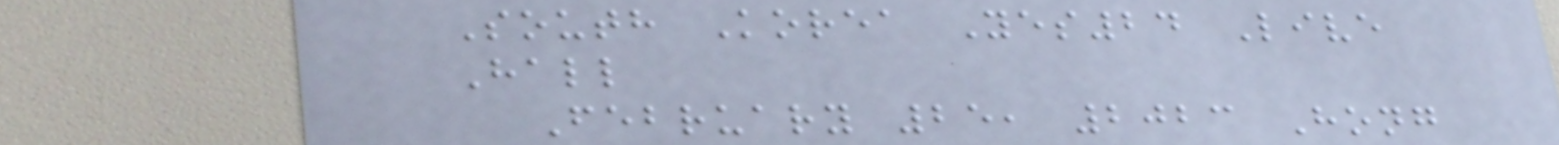South Korea Yes24 Live
Hall
February 25, 2023 Hong
